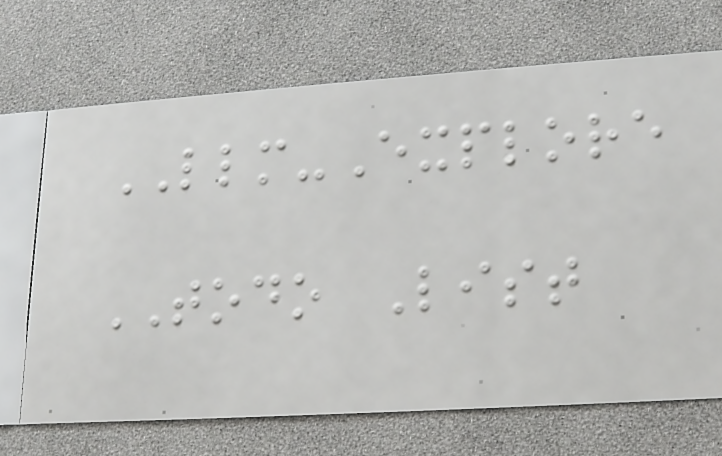LLM-Explore
TODO List
